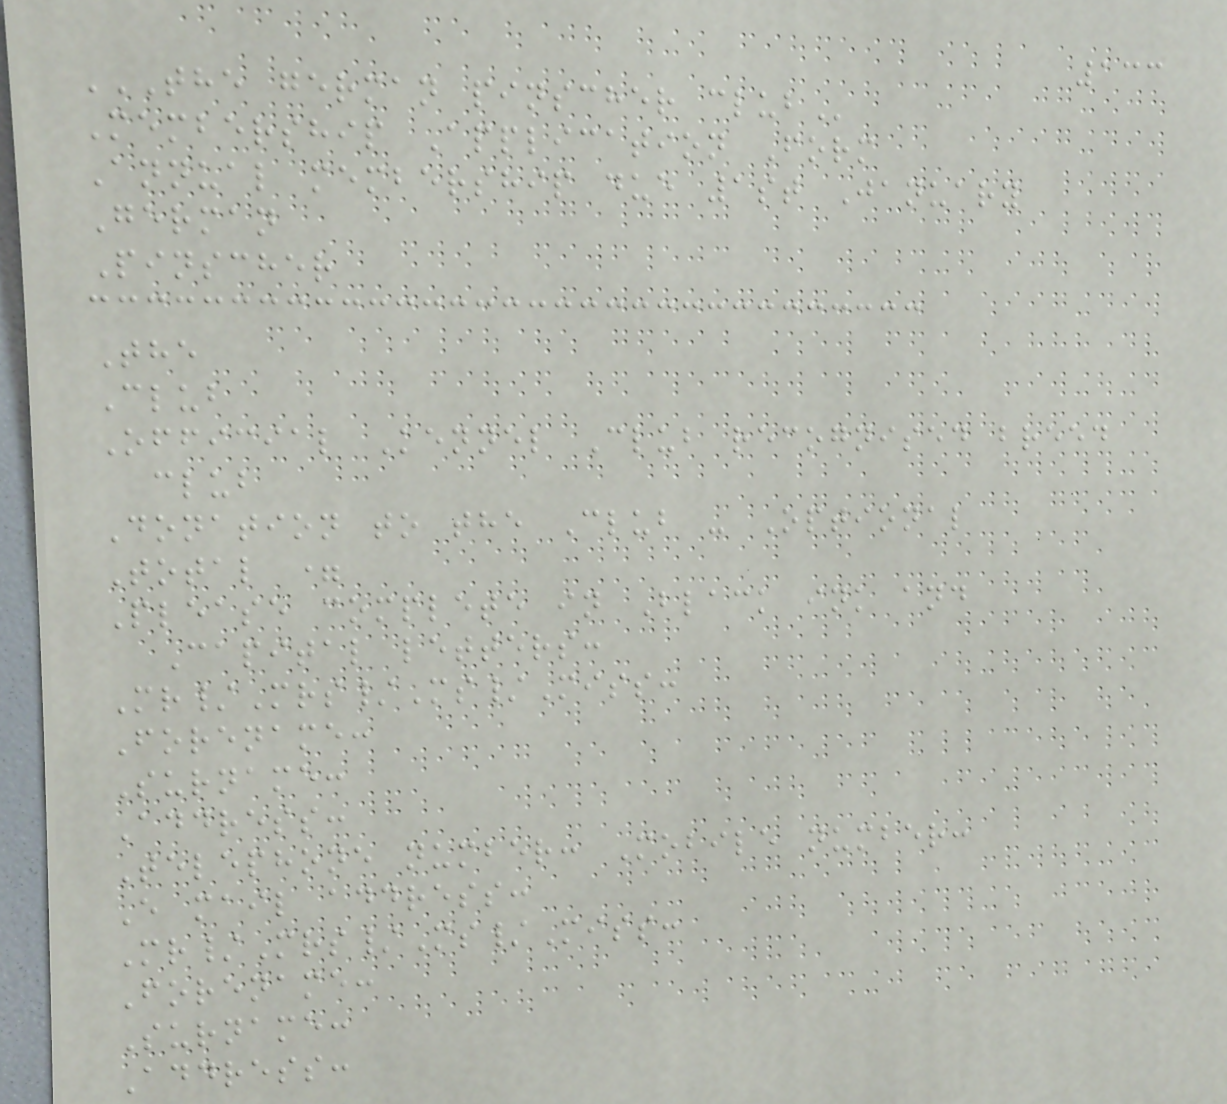133
THE GERMAN PINSCHER CLUB
Membership Application Form
Annual membership due 1st January
German
Pinscher
The
Club
Official Kennel Club recognised breed
club
Donation to the Club - Optional
Total =
Please complete in Black ink and
Capital letters:
Mr/Mrs/Ms/Miss:
Forename:
Surname:
Address:
Telephone number: Mobile number:
E mail address:
Mr/Mrs/Ms/Miss:
Forename:
Surname:
Address:
